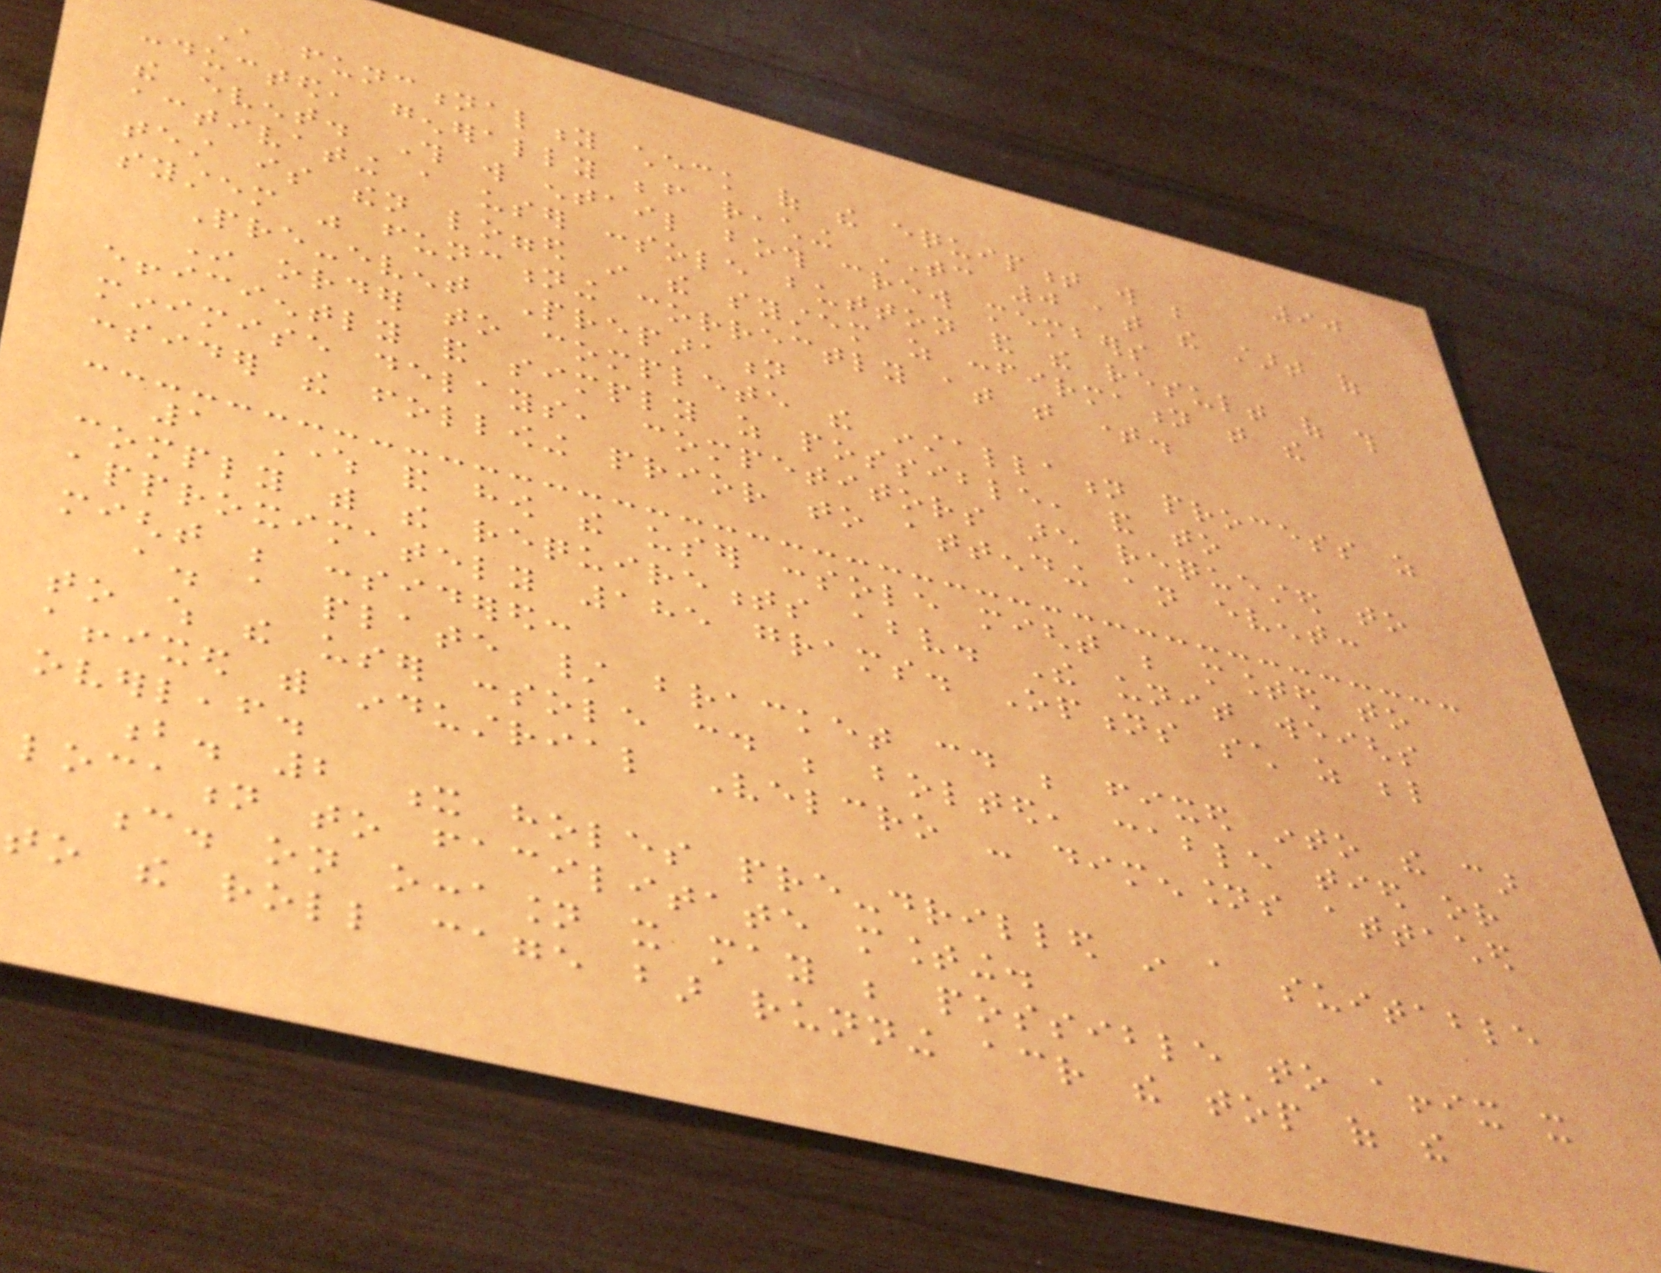90
A functionality check of the equipment will be
conducted, generally before reaching TC 0 at the start of
the event. This will entail both crew members
activating a user console button and the result of this
test is then logged in the system as confirmation that the
system was functioning correctly at that time.
Pre-event Preparation
In order to complete the installation process as
efficiently and simply as possible, and to
minimise delays, competitors are requested to
consider the following prior to attending an event:
1 Where and how the user console might be mounted to
comply with the requirements above. The unit weighs
approximately 185 grams. Options such as below
might be considered:
a. a plate / bracket could be fixed into the car
to which the user console could be bolted, cable tied or
affixed with industrial Velcro - dimensions attached
overleaf.
b. 2 x holes pre-drilled in a suitable
location to facilitate mounting.
c. on occasion it may be possible to affix it
to the roll cage bar running across the top of the
